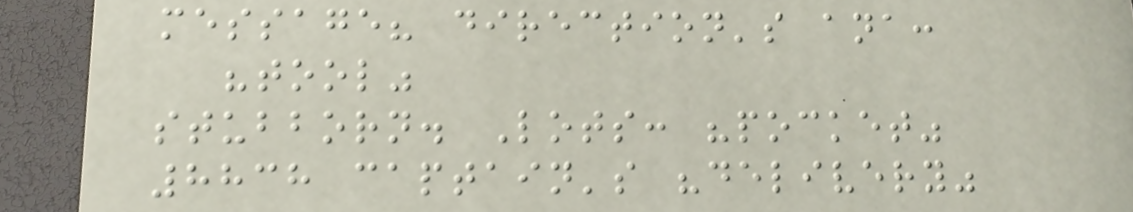message? direction's ana:
"tool"
stubborn. Lots: "pocket"
8838 captain's "delivery"
